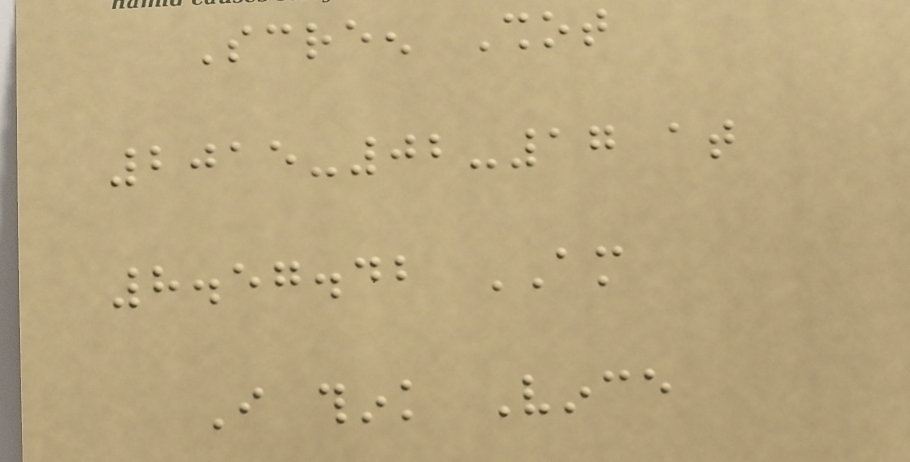Screen Shot
2015-02-17 at
8.57.42 AM
I think Vince
